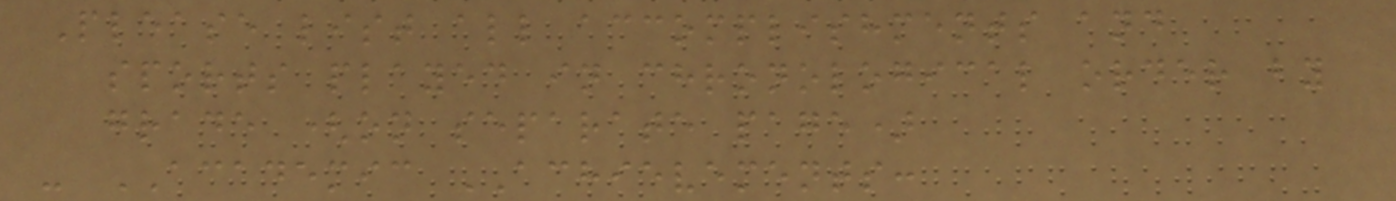Please list all accomplishments and
sports played in chronological order by
grade (on separate page)
- ACADEMIC ACHIEVEMENTS:
